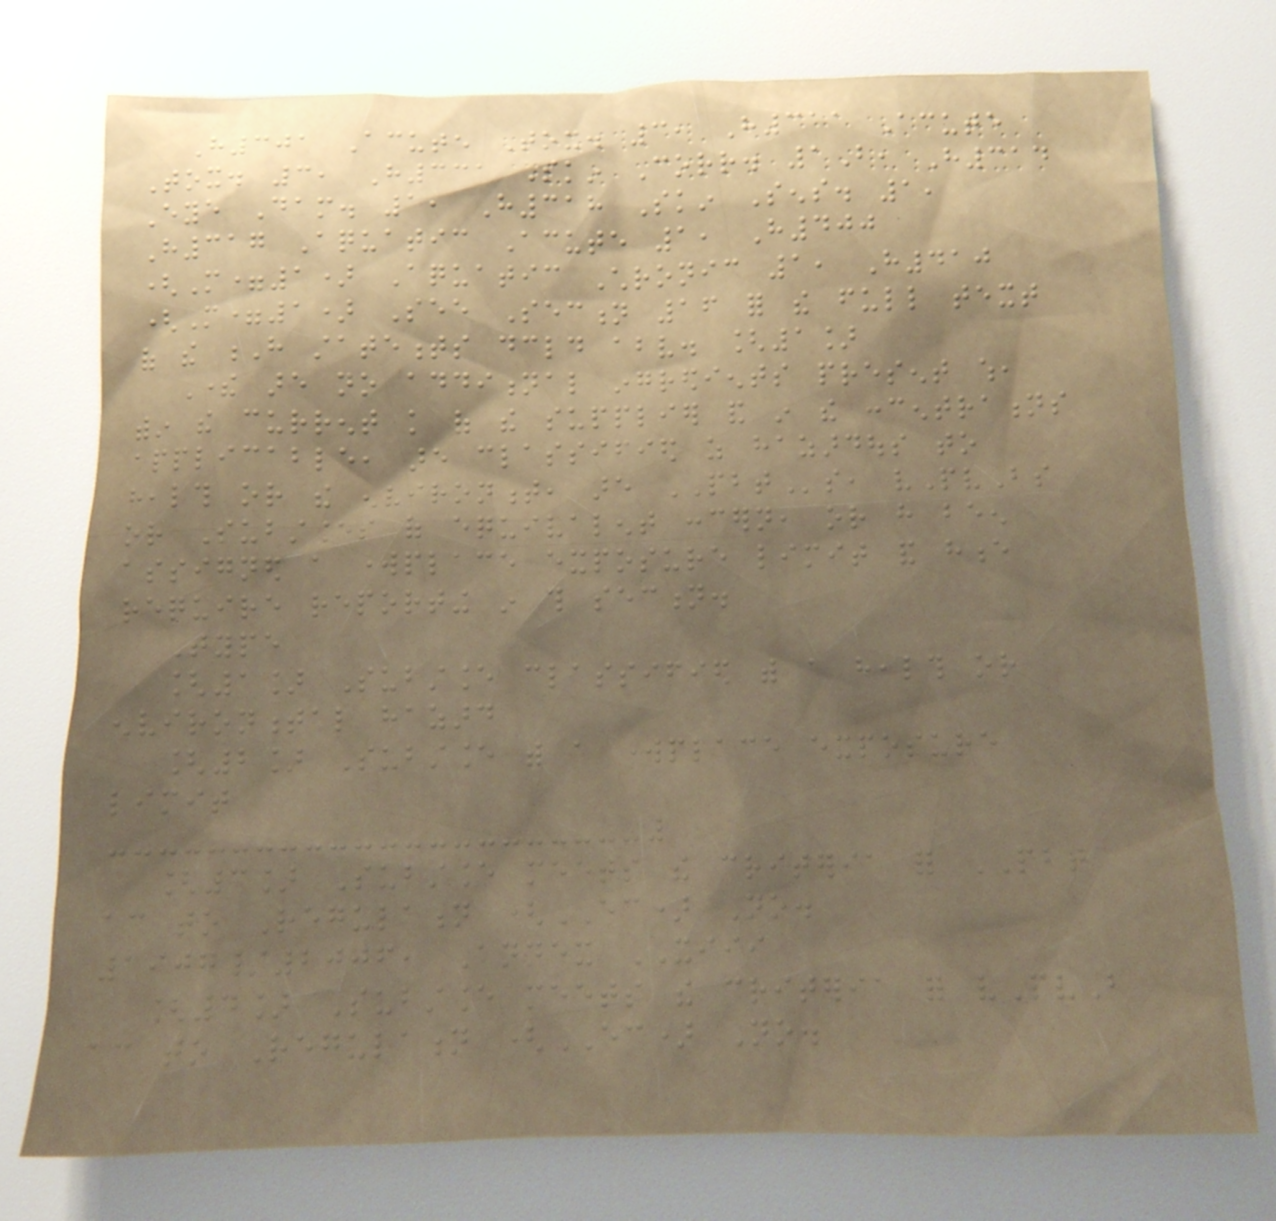H301 Acute Tox. 3, H311 Acute
Tox. 3, H331 Skin Corr. 1B, H314
Eye Dam. 1, H318 Skin Sens. 1,
H317 Aquatic Acute 1, H400
(M=1) Aquatic Chronic 1, H410
(M=1) See Section 16 for the full text
of the H statements declared above. [1]
There are no additional ingredients present which,
within the current knowledge of the supplier and in the concentrations
applicable, are classified as hazardous to
health or the environment, are PBTs, vPvBs
or Substances of equivalent concern, or have been
assigned a workplace exposure limit and hence
require reporting in this section.
Type
[1] Substance classified with a health or
environmental hazard
[2] Substance with a workplace exposure
limit
[3] Substance meets the criteria for PBT
according to Regulation (EC) No.
1907/2006, Annex XIII
[4] Substance meets the criteria for vPvB
according to Regulation (EC) No.
